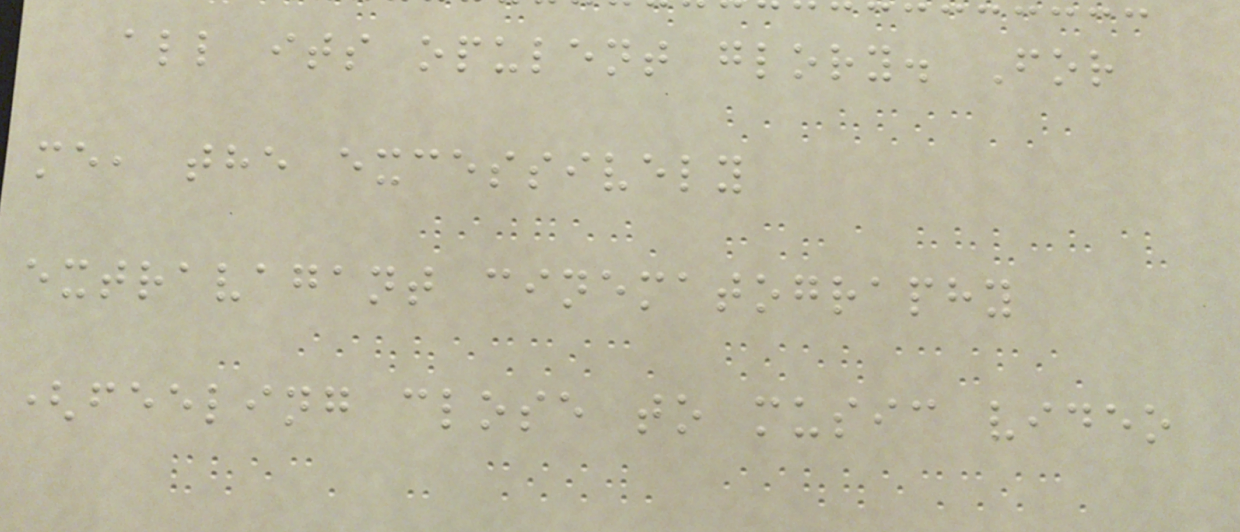all its opulent glory. For
me, the excessively
extravagant cinematography
(feeling close to music video
